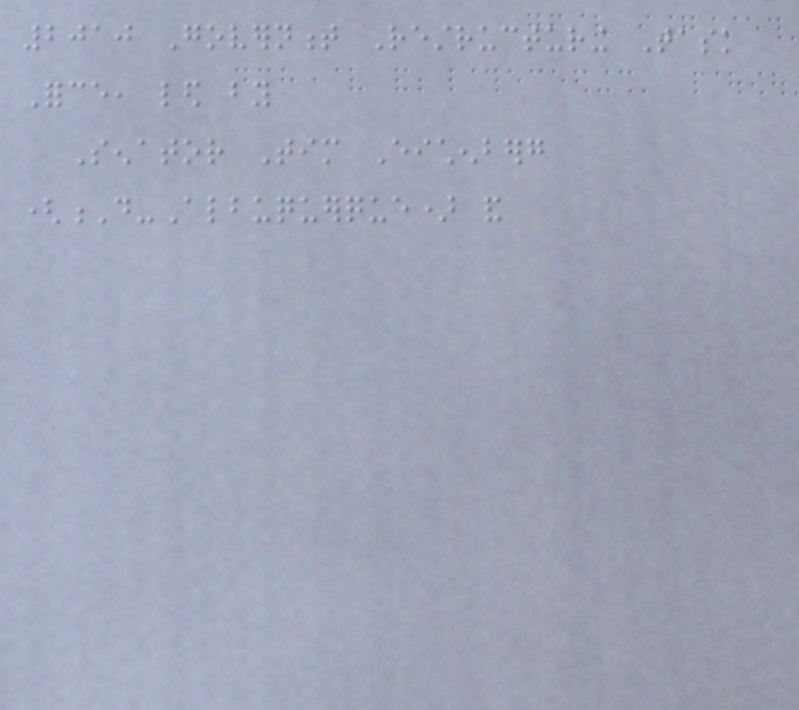2010 Government Restructuring Task
Force, led by
Senator Tim Eichenberg
(D-Albuquerque) and
